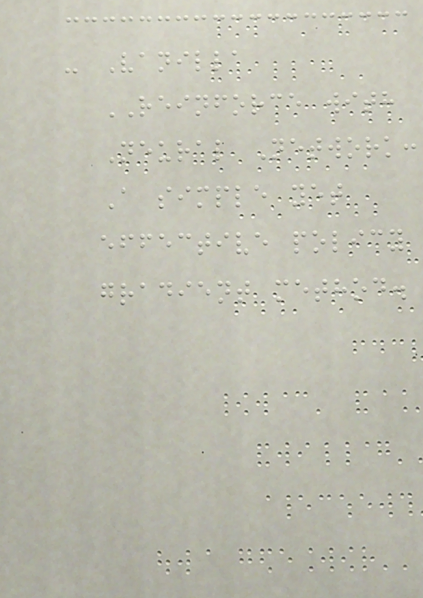- Vanilla
REINFORCE with
Neural Network:
A simple yet
effective policy
gradient method.
